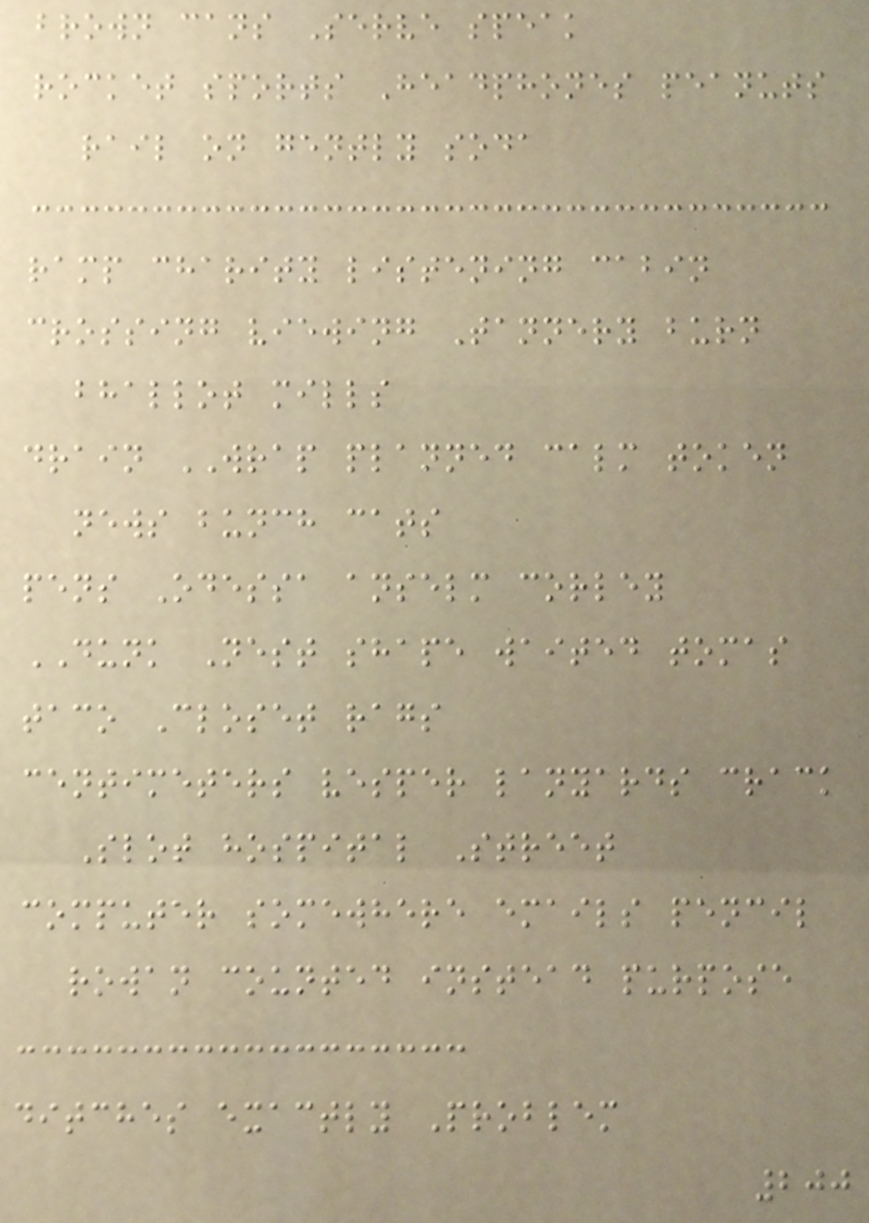brown cans Serve speak
rocket sports Headphones peanuts
rail on gently soda
ramp charity listening cabin
crossing viewing Tannery burn
bhallot mills
drain WRAP planned calm token
news bunch cats
pens Odessa anselm corley
DUNK Nest shape waited tomas
taco Closet rags
centimeters vesper lanyards crack
Slot hospital Street
computer somewhere emails pencil
rowan counted instead purpose
ditches exactly Problem
200
